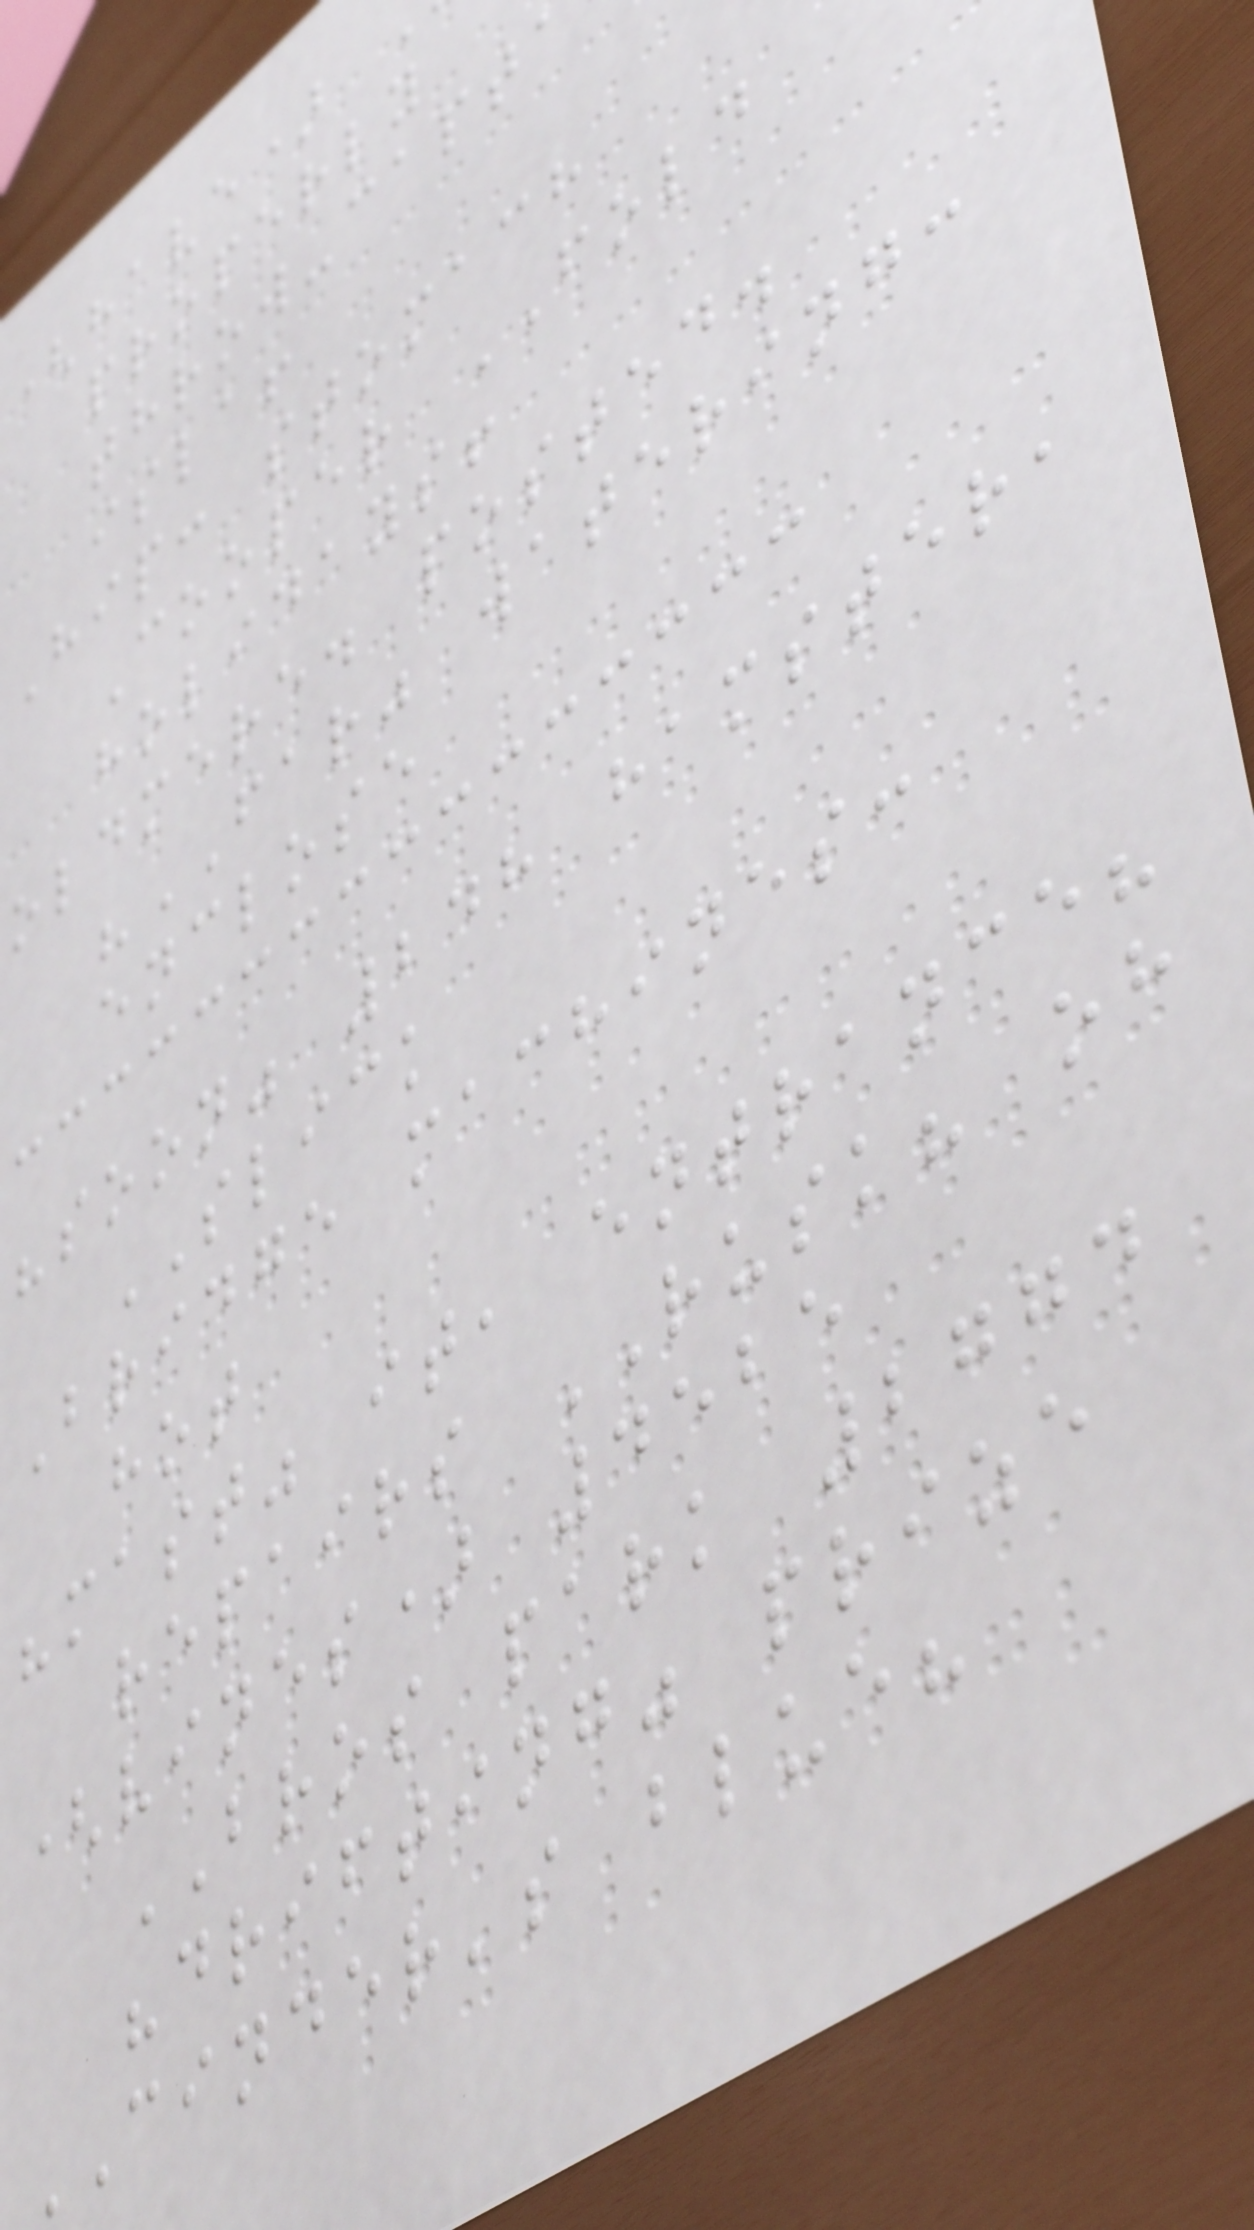(have)
properly
throw-capt
isla!
Hip: stomach
Cooper FOLD
holidays!
oldmere. posted.
"FAR" watering:
enclose
"soon" 248 hamster,
SLICK
Bridge machines:
hot
"mast" it, entrance?
repairs RUSK? oh
(vines) 4525
BROS park 2774
"drifting" prize
CINDER's blue?
